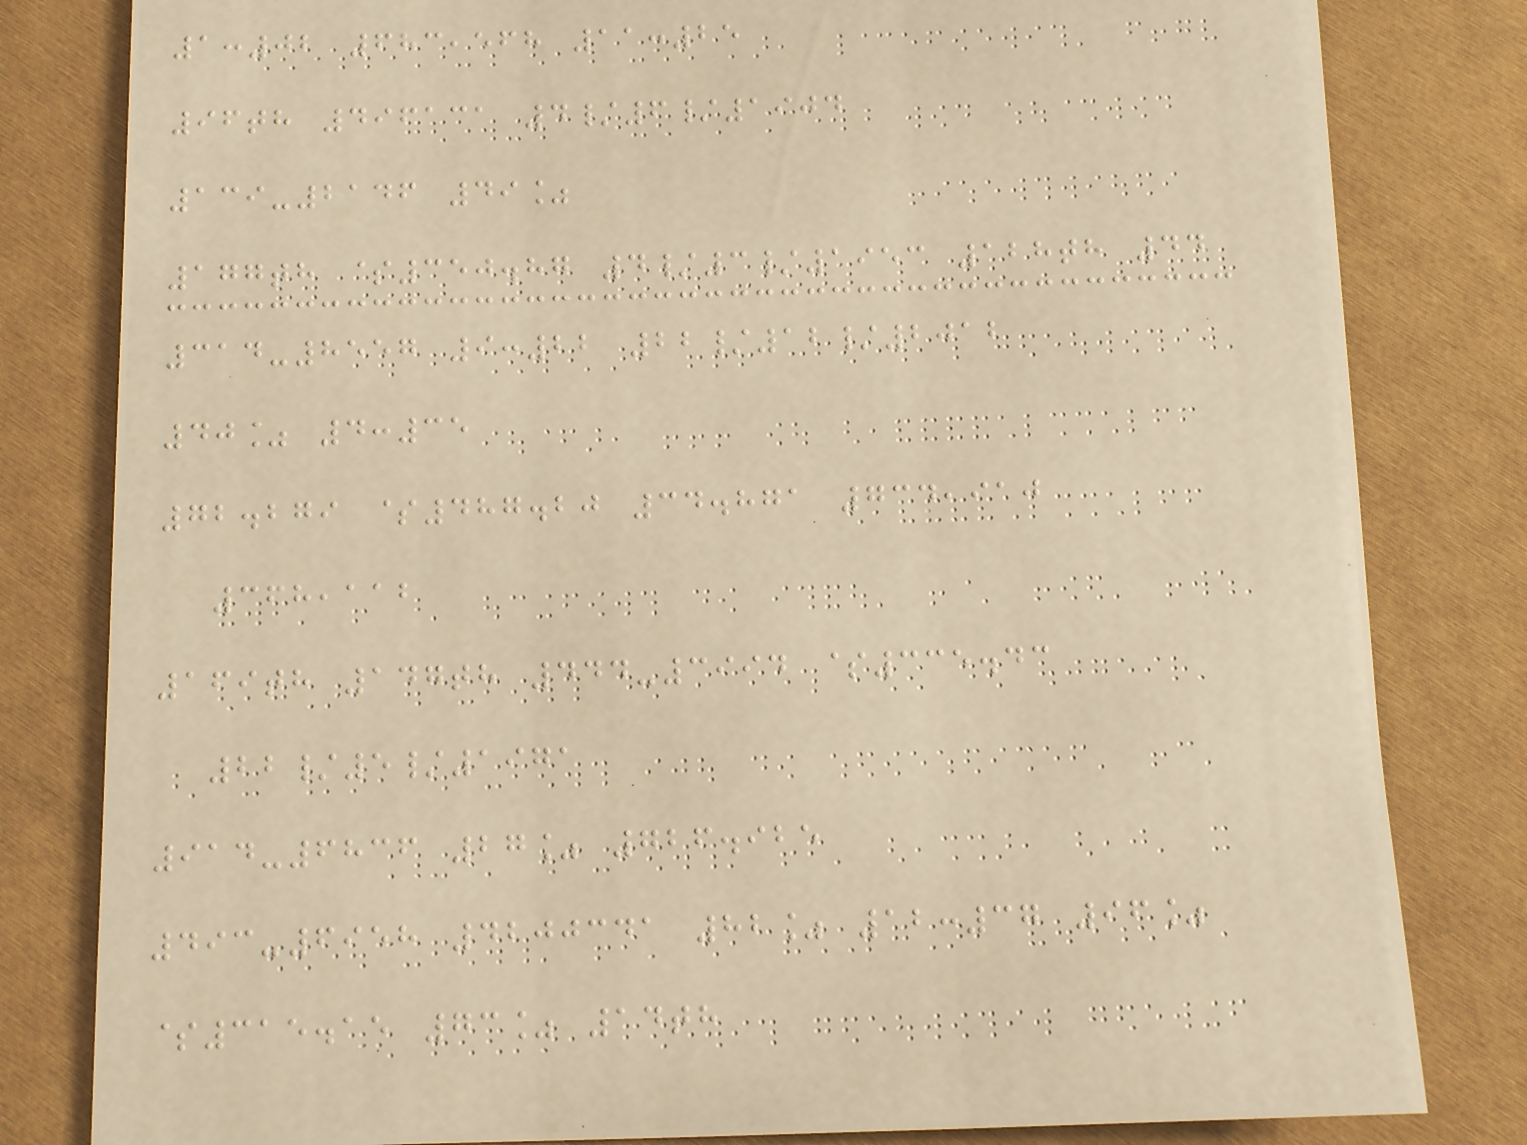1:02 683,568 11:25
96th 496131 4/6/1904
139-2146 49%
177th $350.87 4/3/1953 128th 44
314-8557 9:22 22/12/2012
40% 4:35
72.279 $487.20 34.871 734,910
368,112
169th 147th 444-3994 $335.43
22/5/1971
914-6836 27% 726.925
493-6958 4200341 82% 12:37 96%
$315.15 73% 14th
